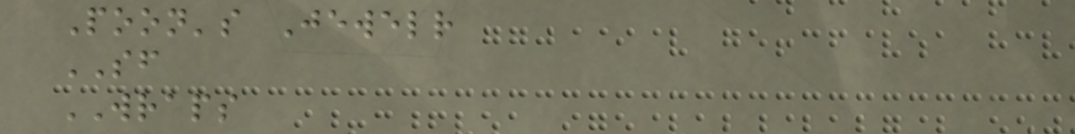Poon's Jewelr
SF
WRAPS
